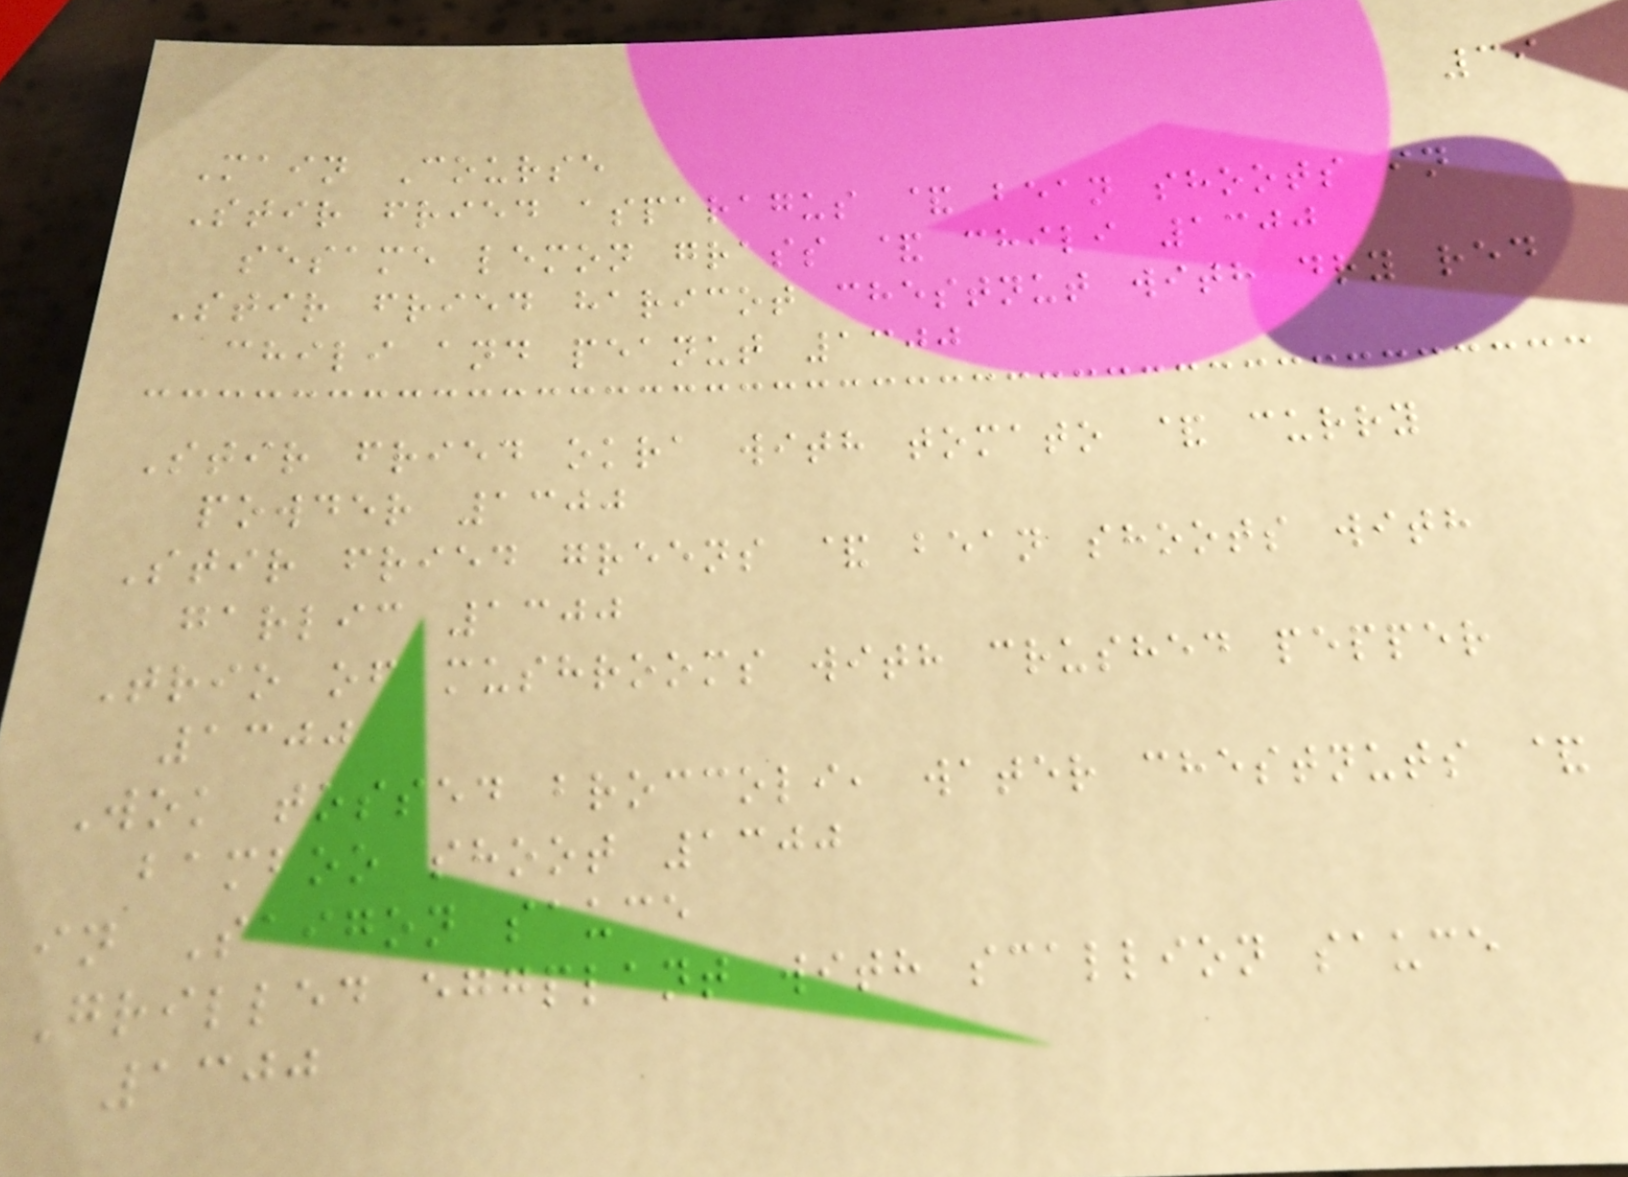39
Main Course
Stir fried asparagus & bean shoots in
sesame lemon grass & chili 1300
Stir fried haricot chestnut with dry red
chili and peanut 1300
Stir fried okra with tomato & curry
powder 1300
Stir fried greens & bean shoots with
garlic 1300
Trio of mushrooms with crushed pepper
1300
Wok tossed broccoli, water chestnuts &
bamboo shoot 1300
in Saigon sauce
Grilled eggplant with scallion sauce
1300
